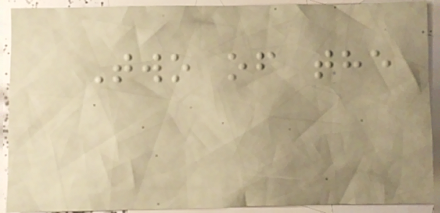Two of the
